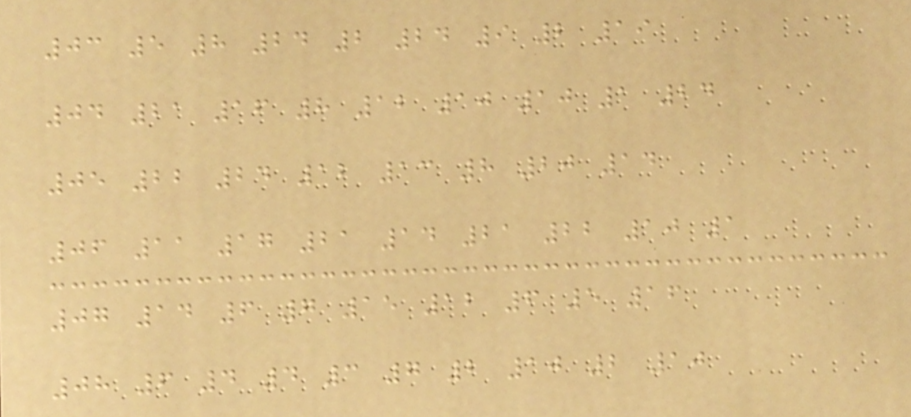03 5 8 24 2 24 9 2 19
04 21 16 8 12 10 10 1 24
05 22 24 12 13 8 20 14
06 11 17 21 14 21 22 10 1
07 14 6 7 15 12 6 5 16
08 6 4 4 3 7 2 10 2 10
